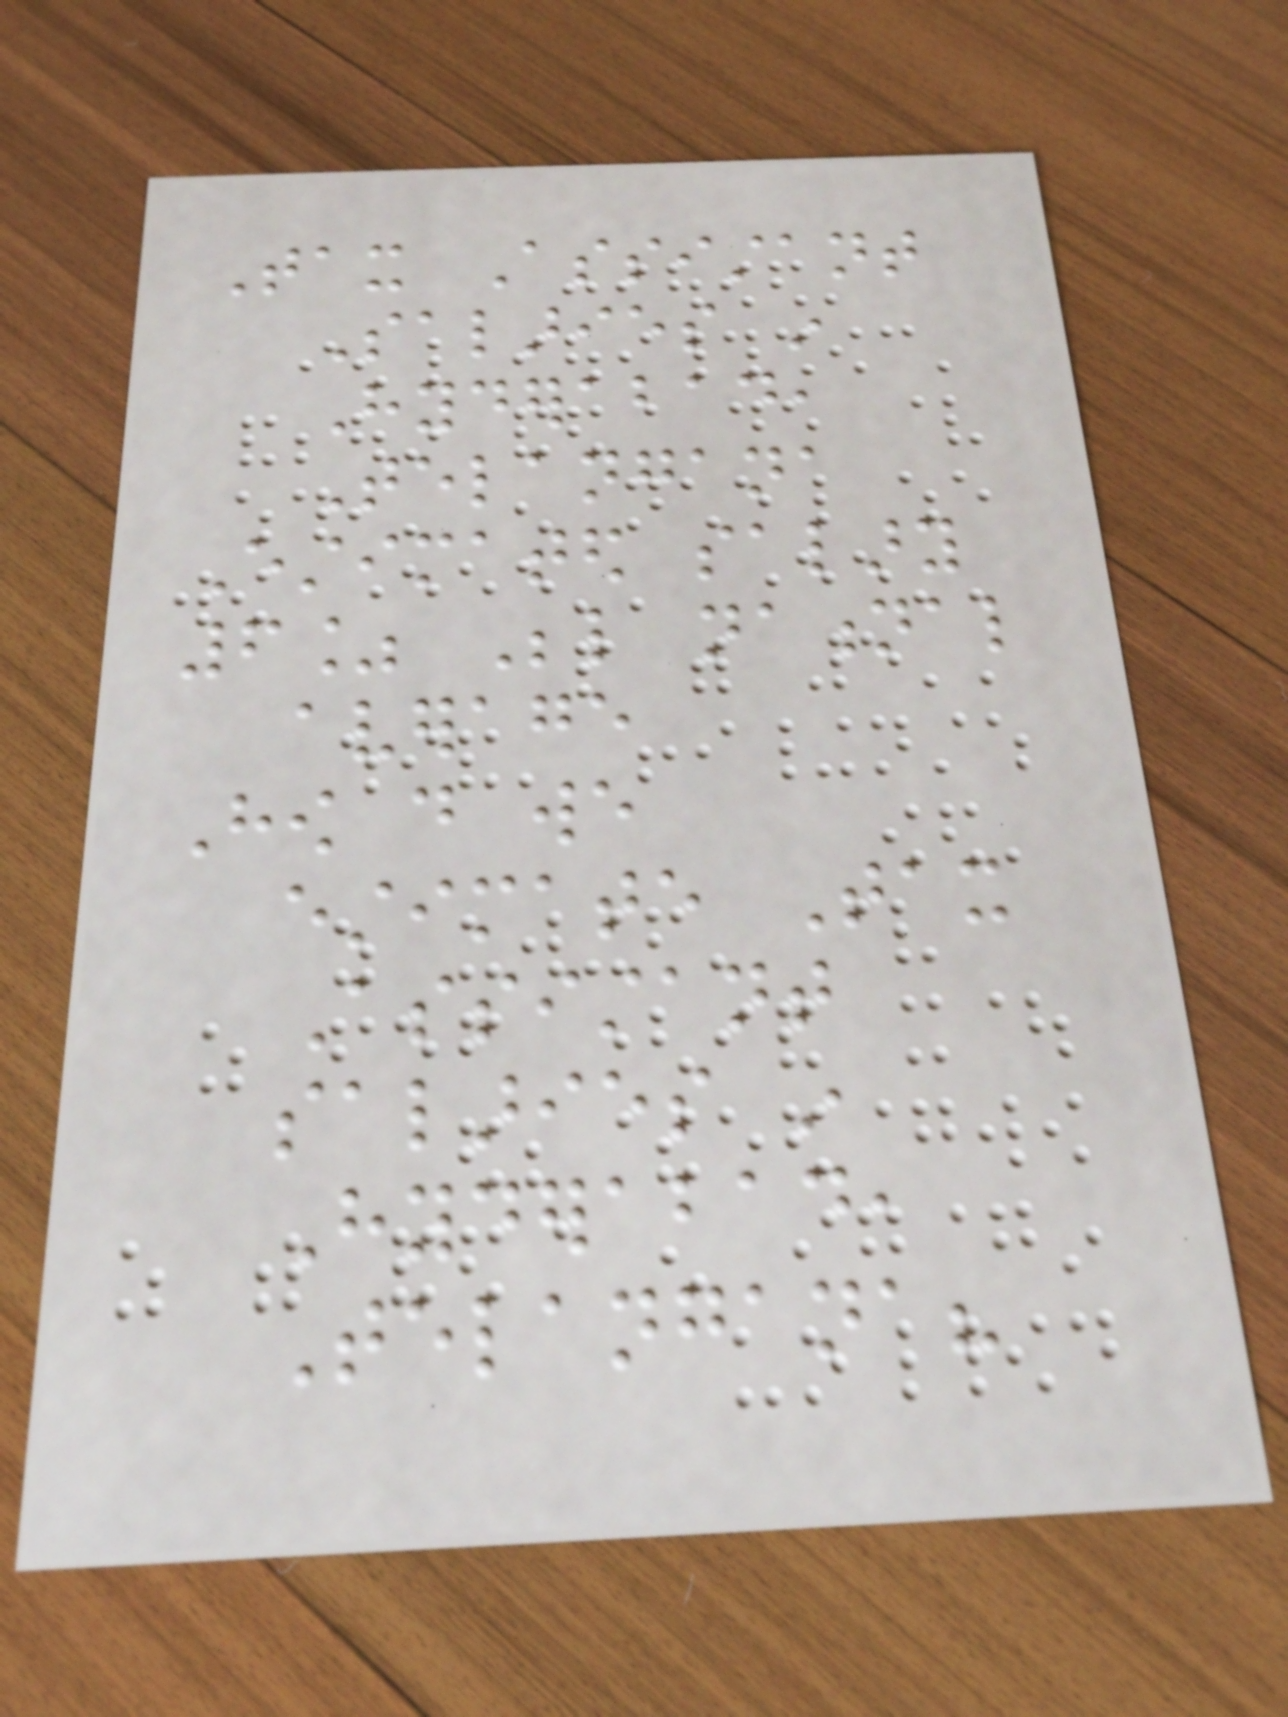Tax Assistant
Salaries in
Hyderabad,
Telangana
Estimated salary
6% Below national
average
How do we
estimate Tax
Assistant
salaries in
Hyderabad,
Telangana?
